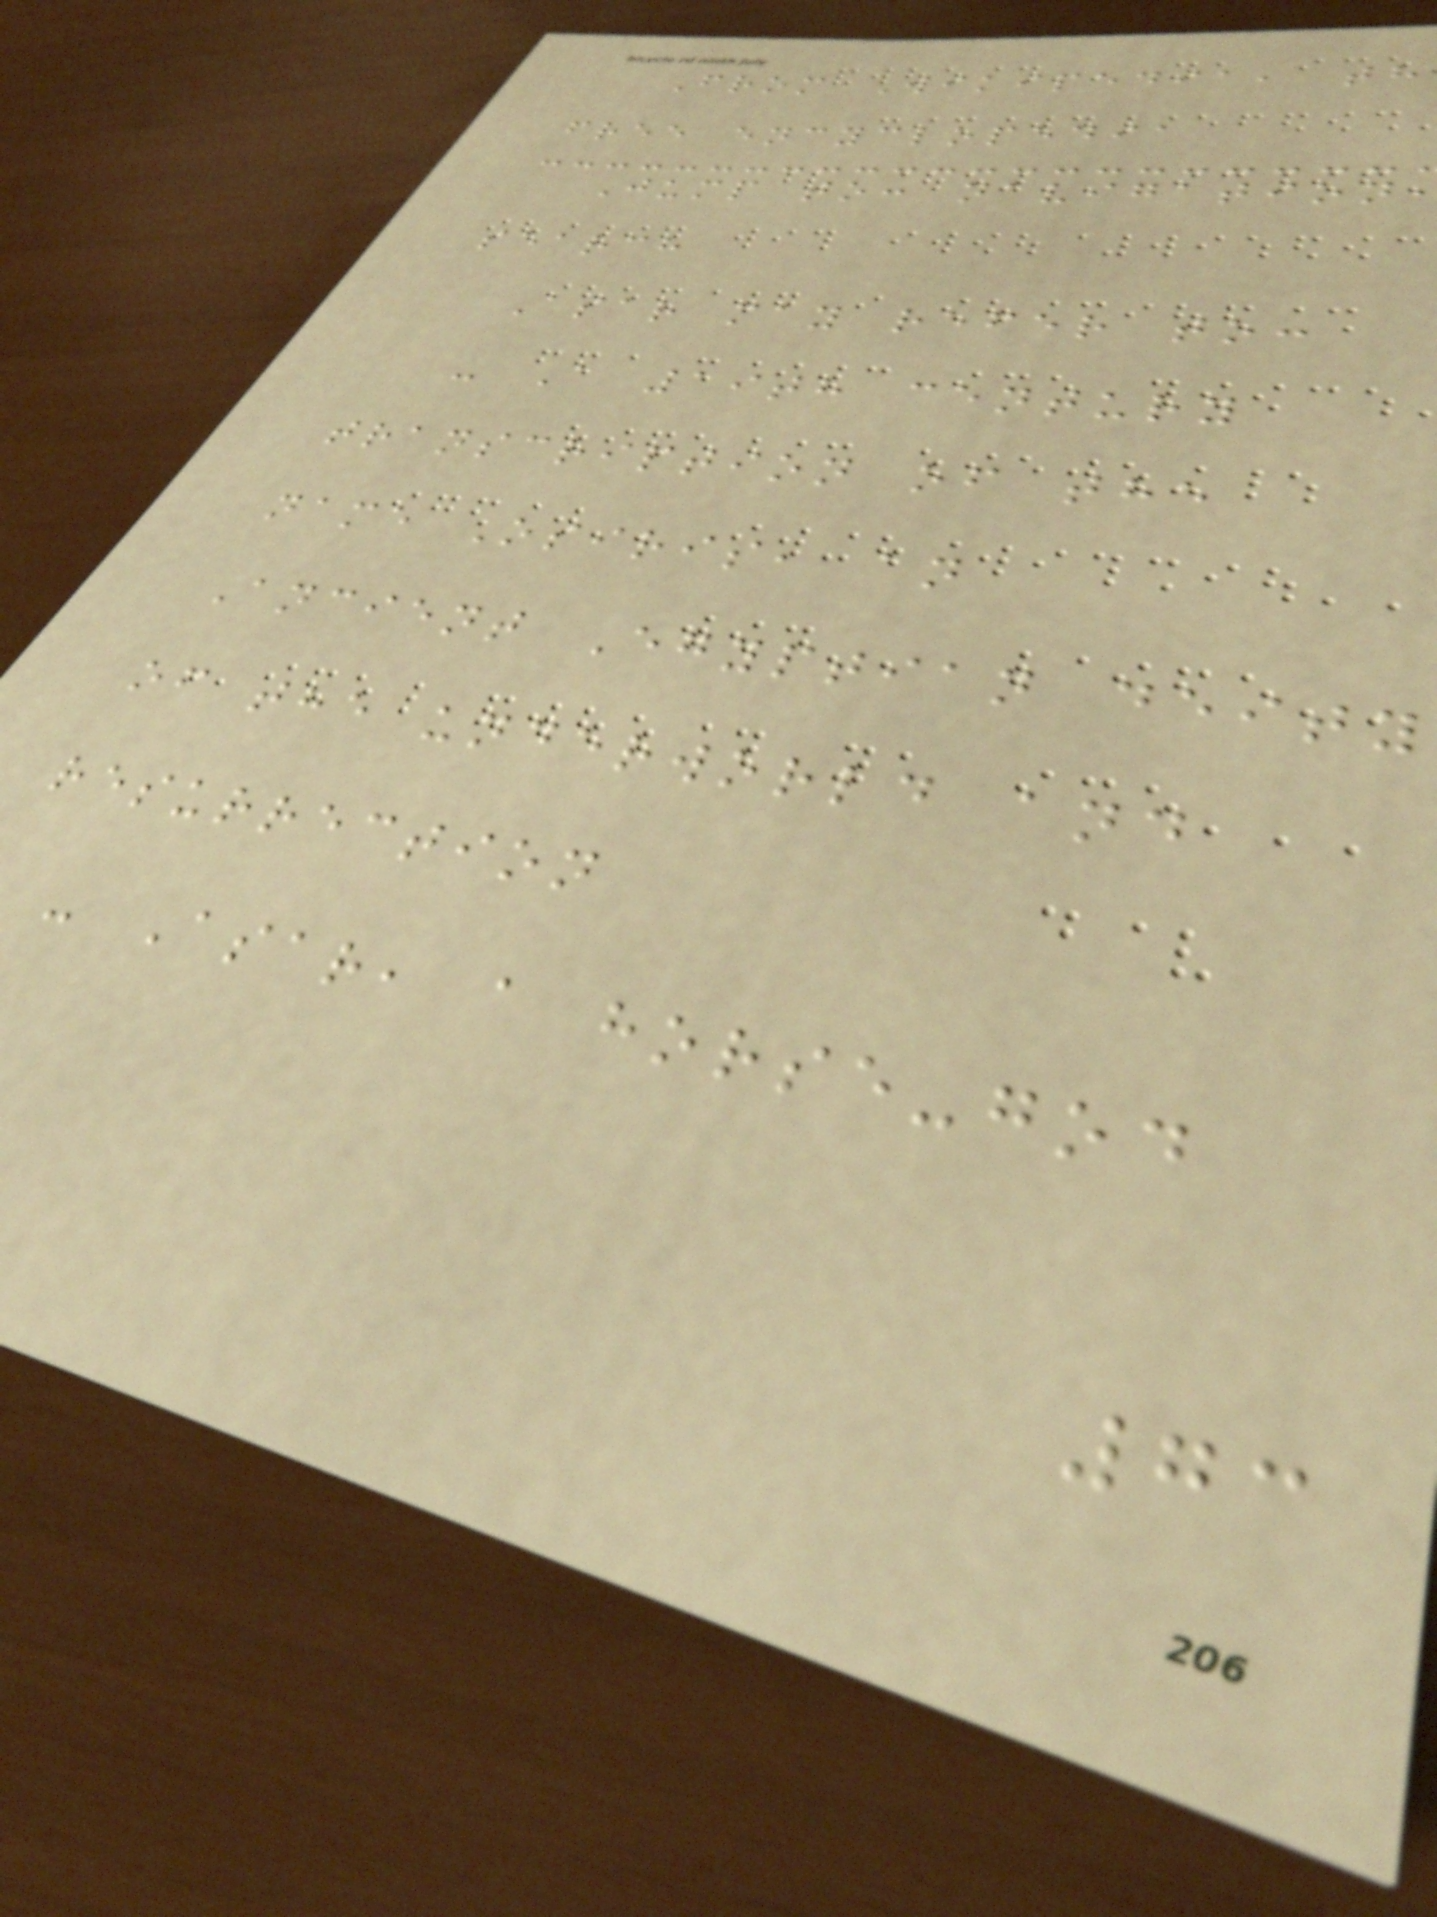From Wikipedia, th
free encyclopedia
Jump to: navigation
search
Asar may refer to:
- A 19th century
transcription of the
name Osiris, an
Ancient Egyptian deity
of the underworld and
resurrection
- Asar, a horse-god
73
